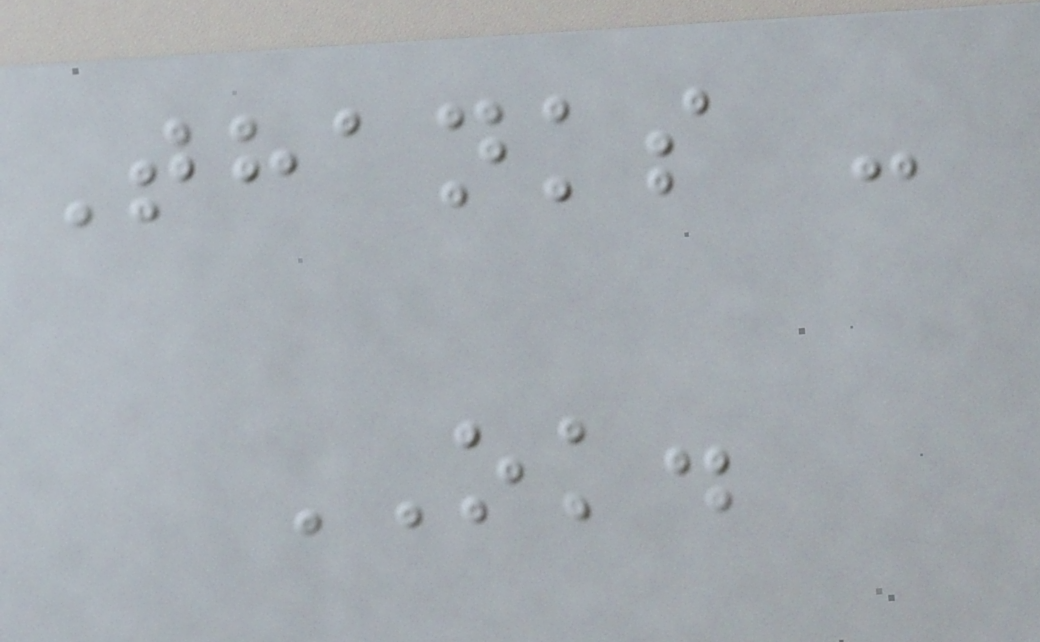Thanks -
OK.
